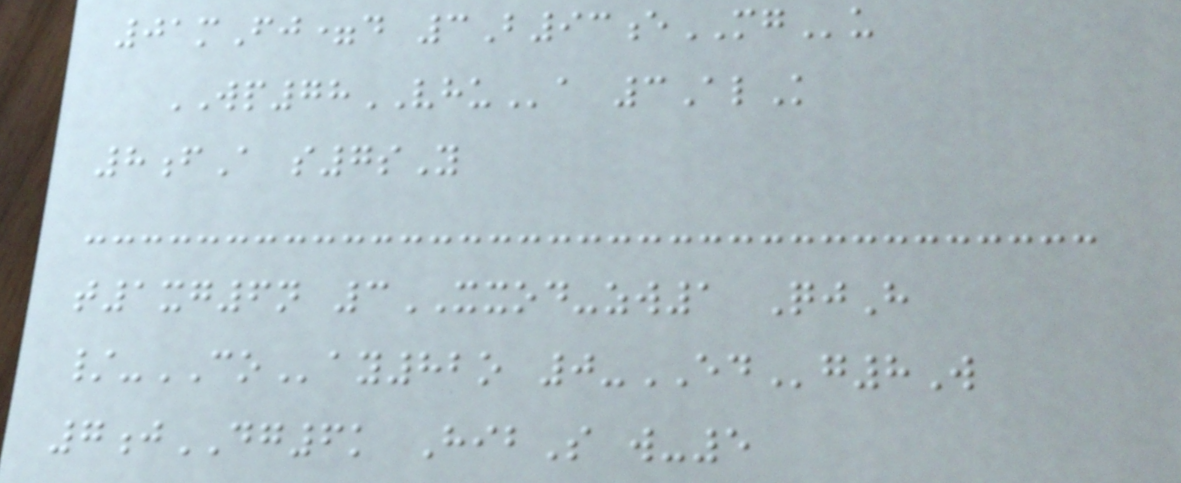01mFj=d 3B93eMGu
WP78VHUa 3AlK
8fA s7sY
t1xg6n 3XXOD-zw1 QjH
/-COay82o 0-EDg8W
7jDG6k HibS w-5
